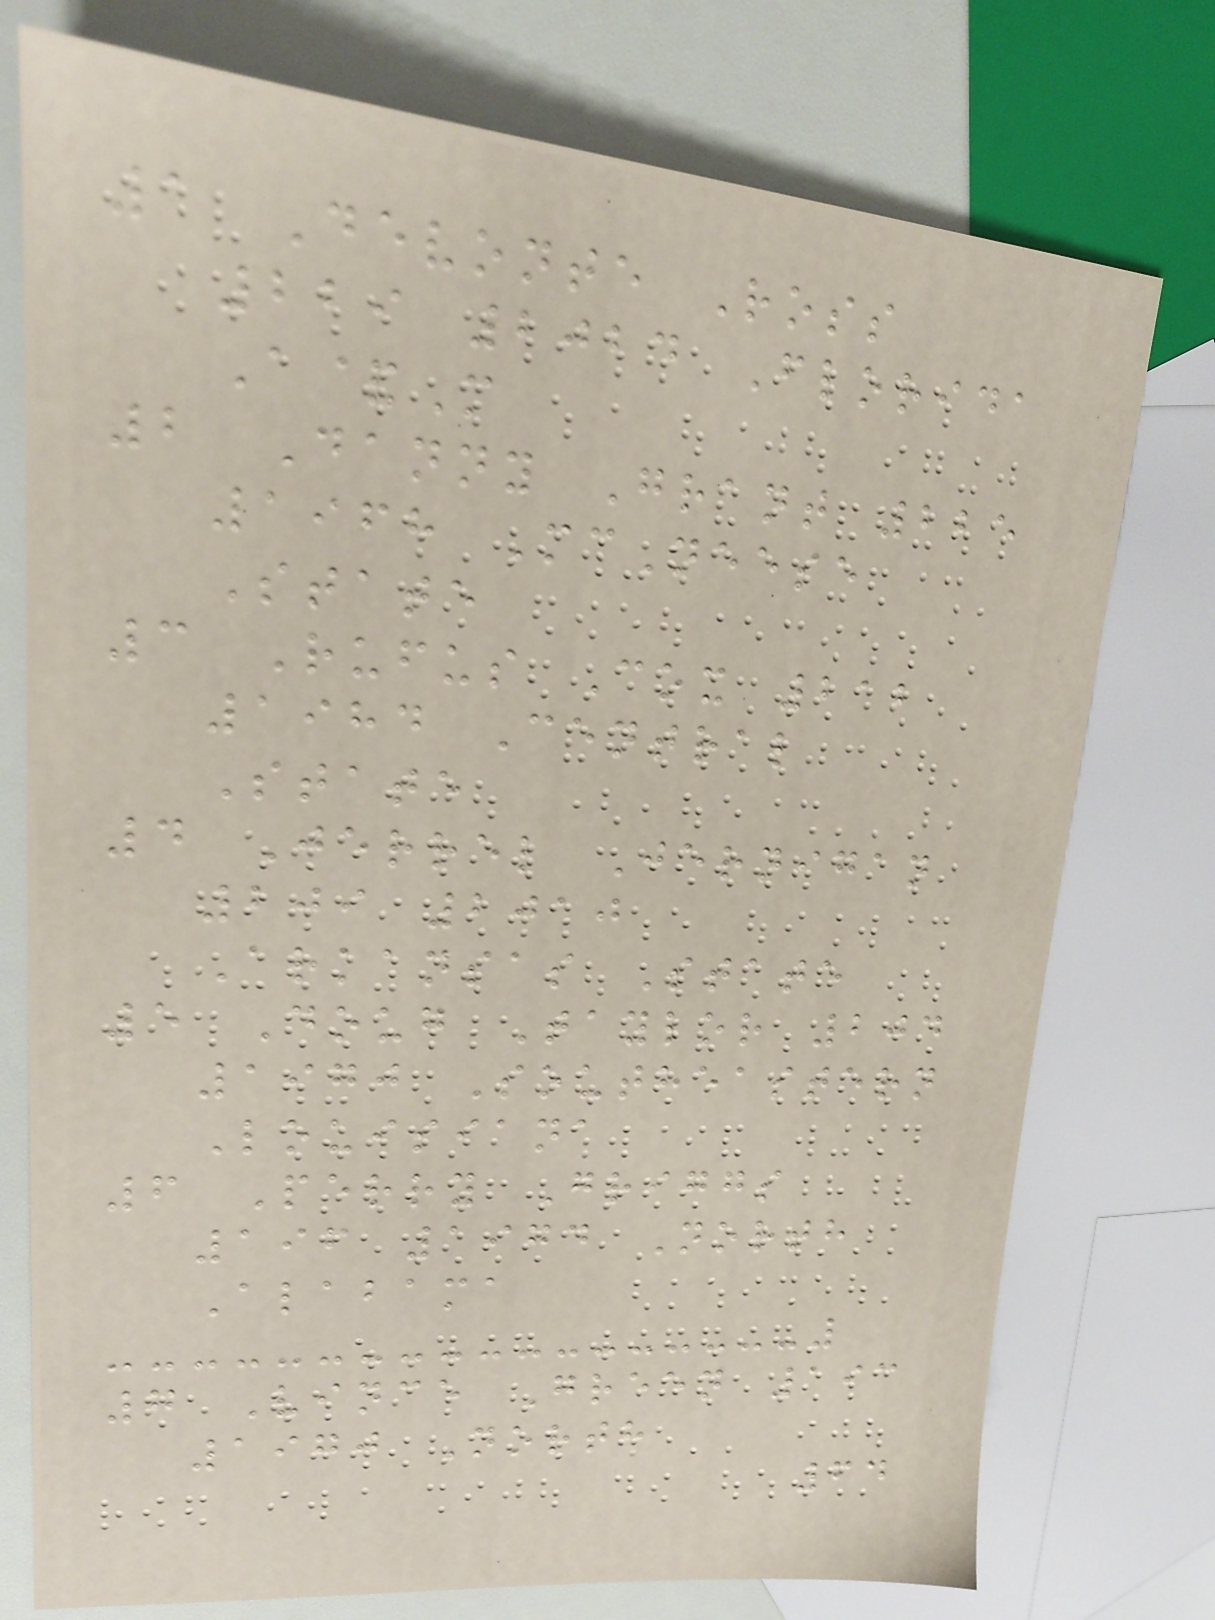1 Devonte Ross
229 2024 Florida
A&M
2 Danny Grant 225
1968 McNeese
State
3 Rufus Cox 212
1984 Central
State
4 Jerrel Jernigan
209 2010
Arkansas State
5 Doug Taylor 204
1970 Southeastern
Louisiana
6 Perry Griggs
196 1974 North
Alabama
7 Vince Green 193
1970 North
64
